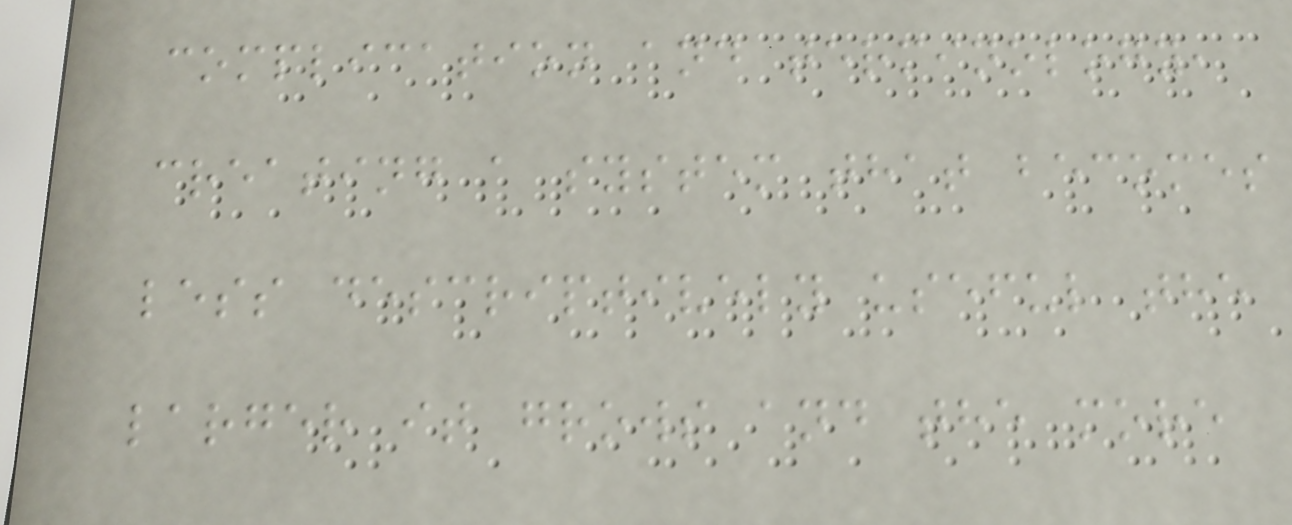complication and terminology,
creating a system that becomes
less descriptively useful the
larger it grows and the more
